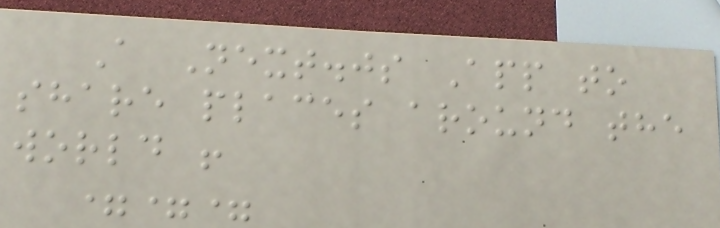A Next.js App to
share places around the
world !
===
